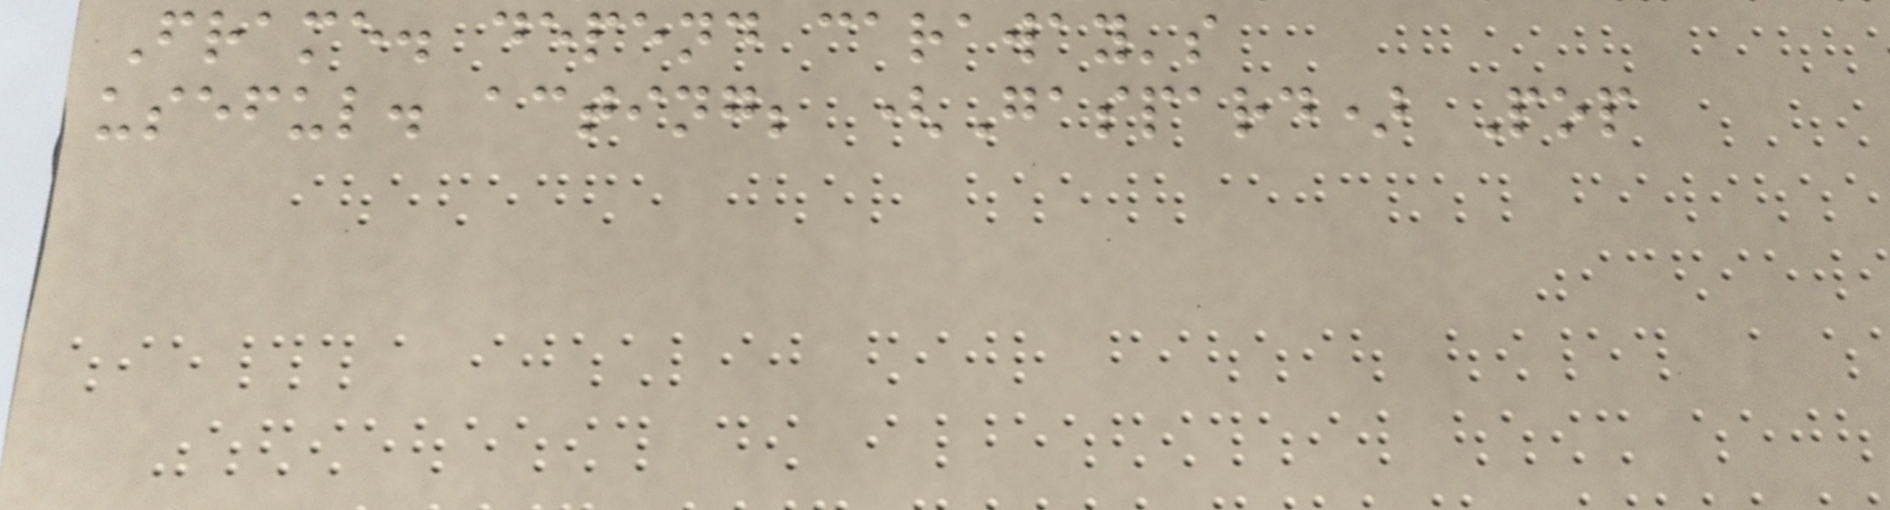Frame. depend caraway's
useful. acting; (Gaspard) Pop
